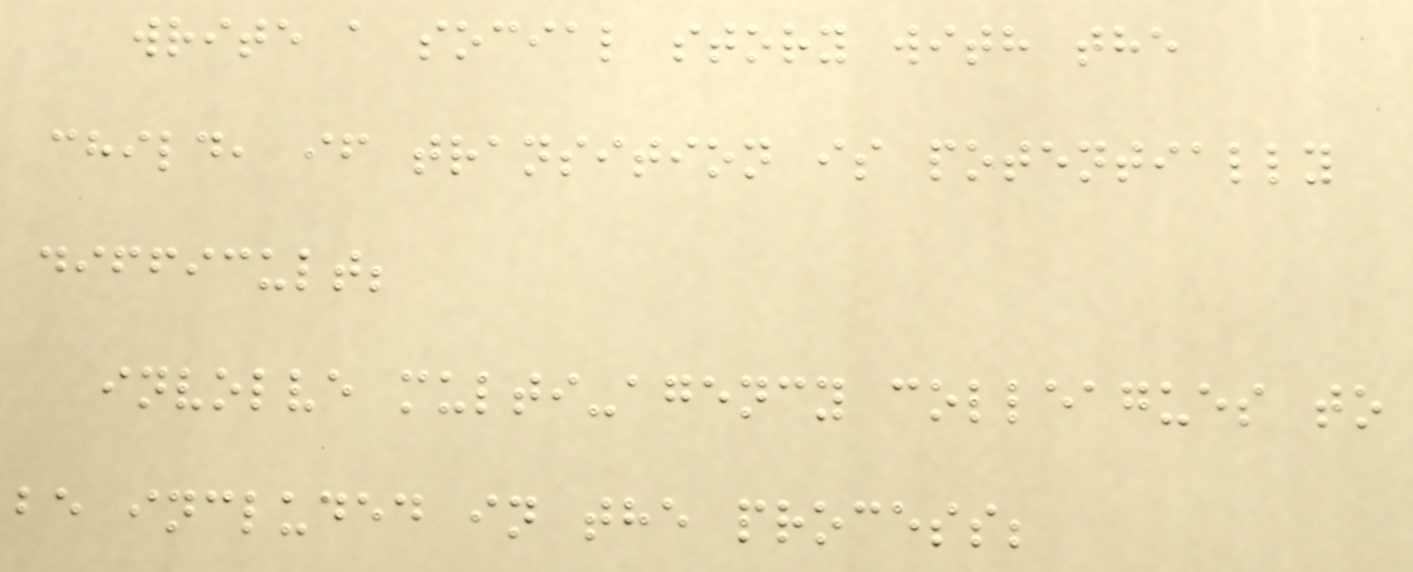write a social story with the
child, if transition is potentially
difficult;
involve multi-agency colleagues to
be included in the process;
